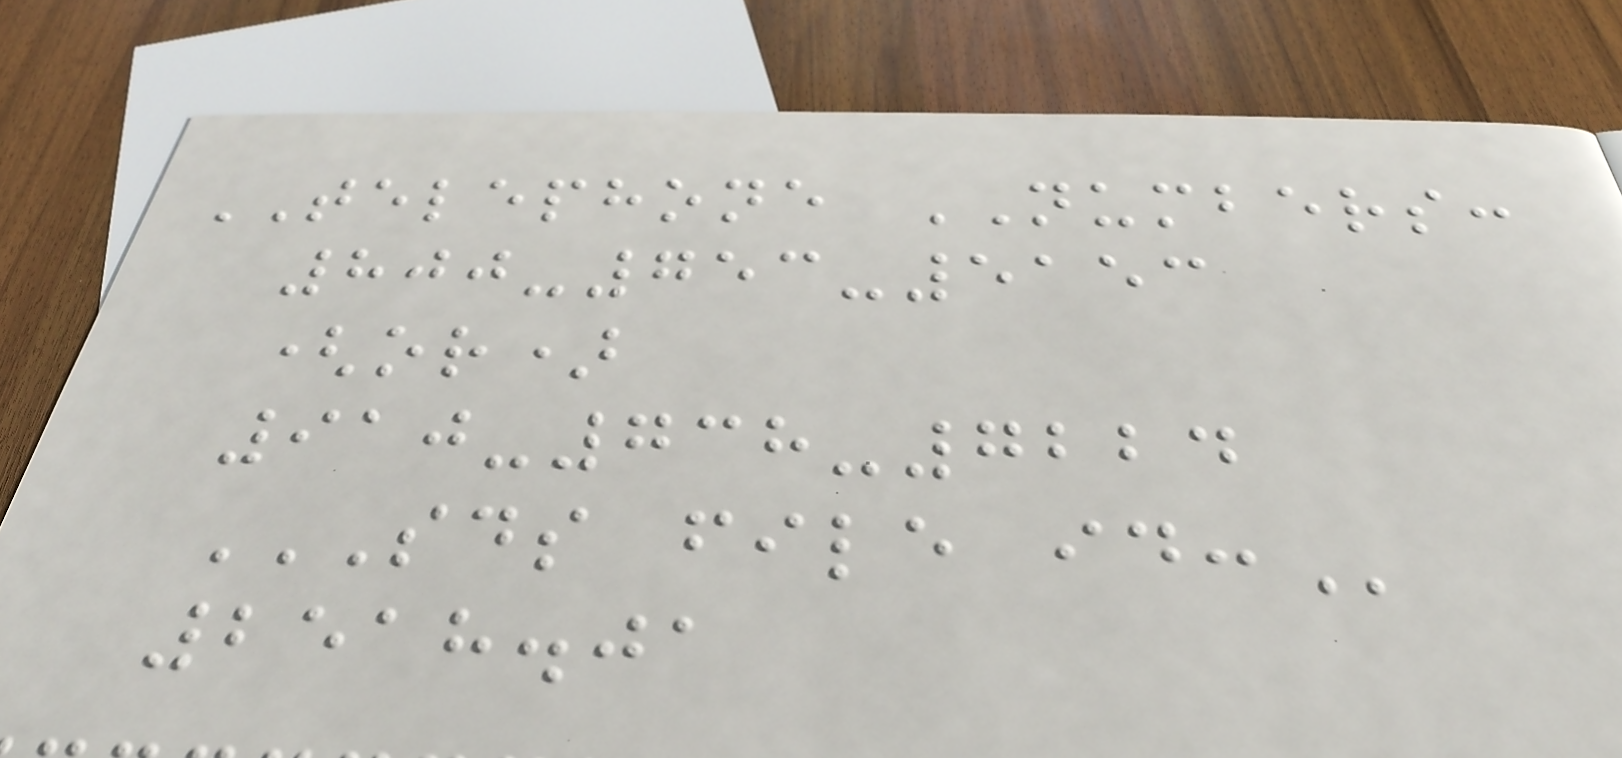TELEPHONE NUMBERS:
800-753-5153
(or)
910-738-7224
SDS FILE ID:
2518.01
